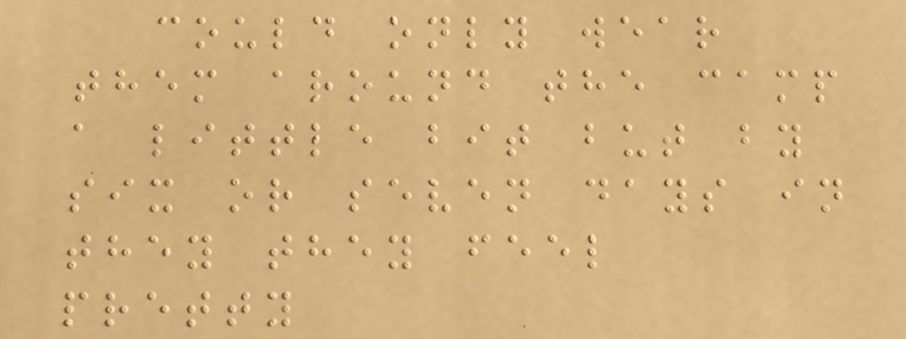could only wear
them around the camp
a little bit but by
six or seven days in
they they feel
pretty
